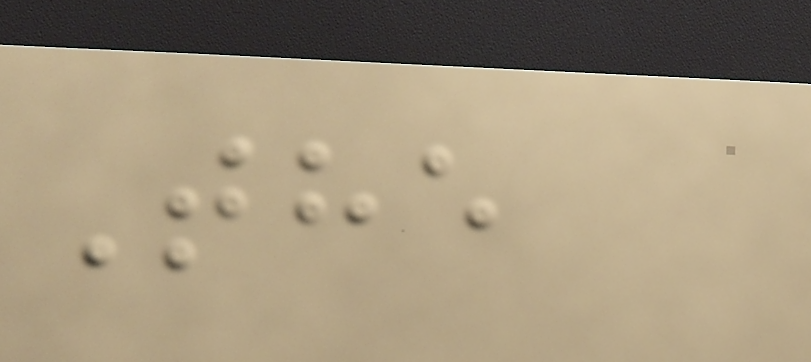The
